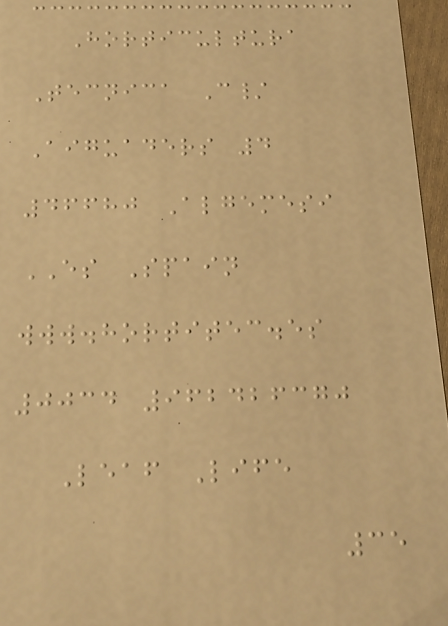Horticultura
Tecnica C/
Aiguaders 4
46680 Algemesi
ES Spain
www.hortitec.es
0034 962426370
Leaf Life
35
